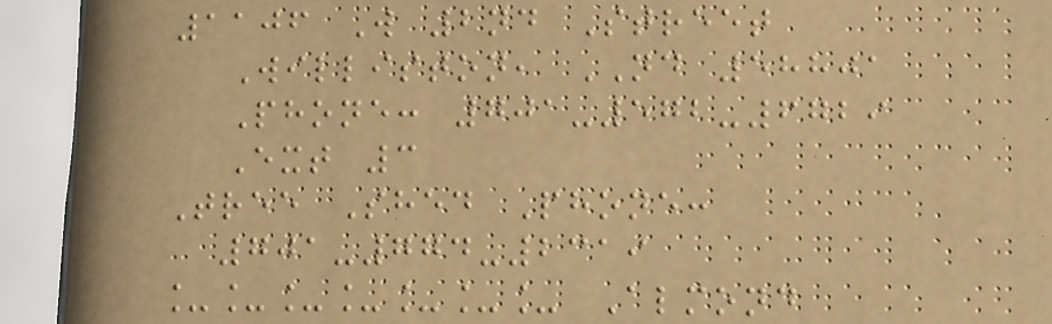1106 W 2nd Street
Williston, ND 58801
Phone: 701-572-6729
Ext 3
Tree Shed Phone:
701-774-2319
_______ Almond
